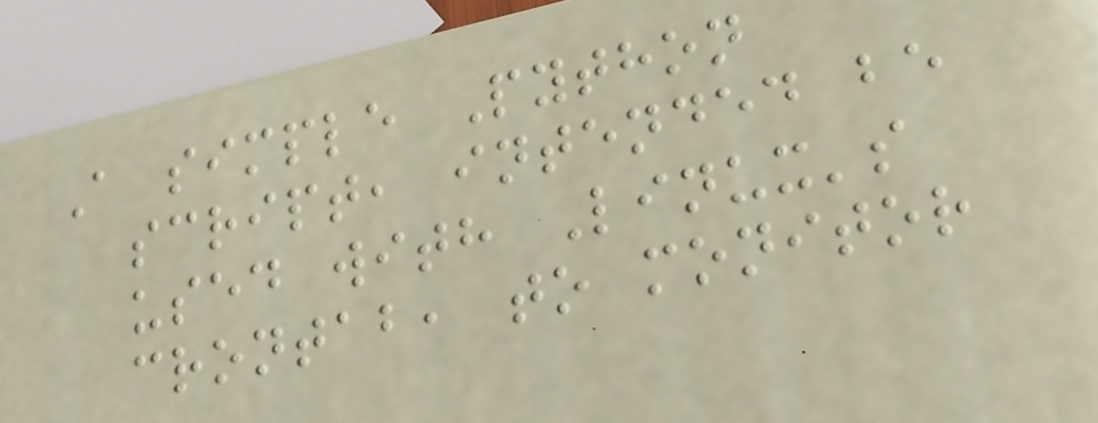A simple Python
script, intended be
used with Linux's
crontab, to monitor
